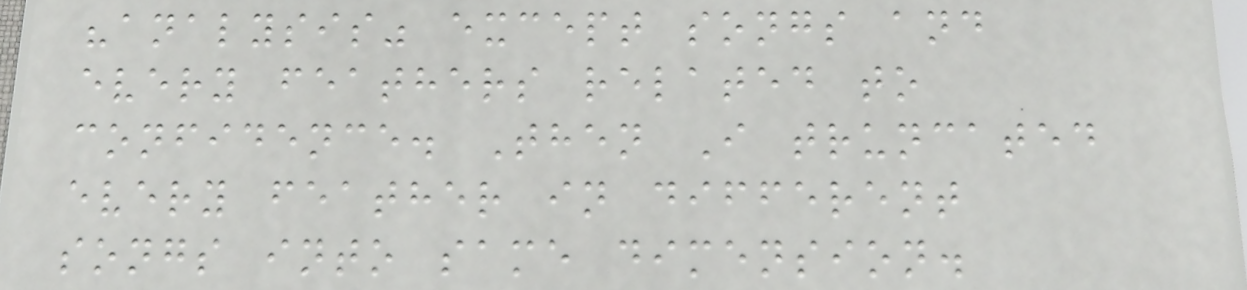"analysis" except songs and
every feathers related to
confidence. Then I truncated
every feather in different
songs into same dimension.
